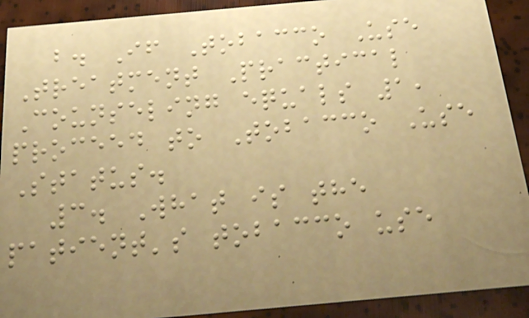b. If Tobacco Use
Treatment Practical
Counseling equals 1,
proceed to Tobacco Use
Status.
3. What is the
patient's tobacco use
